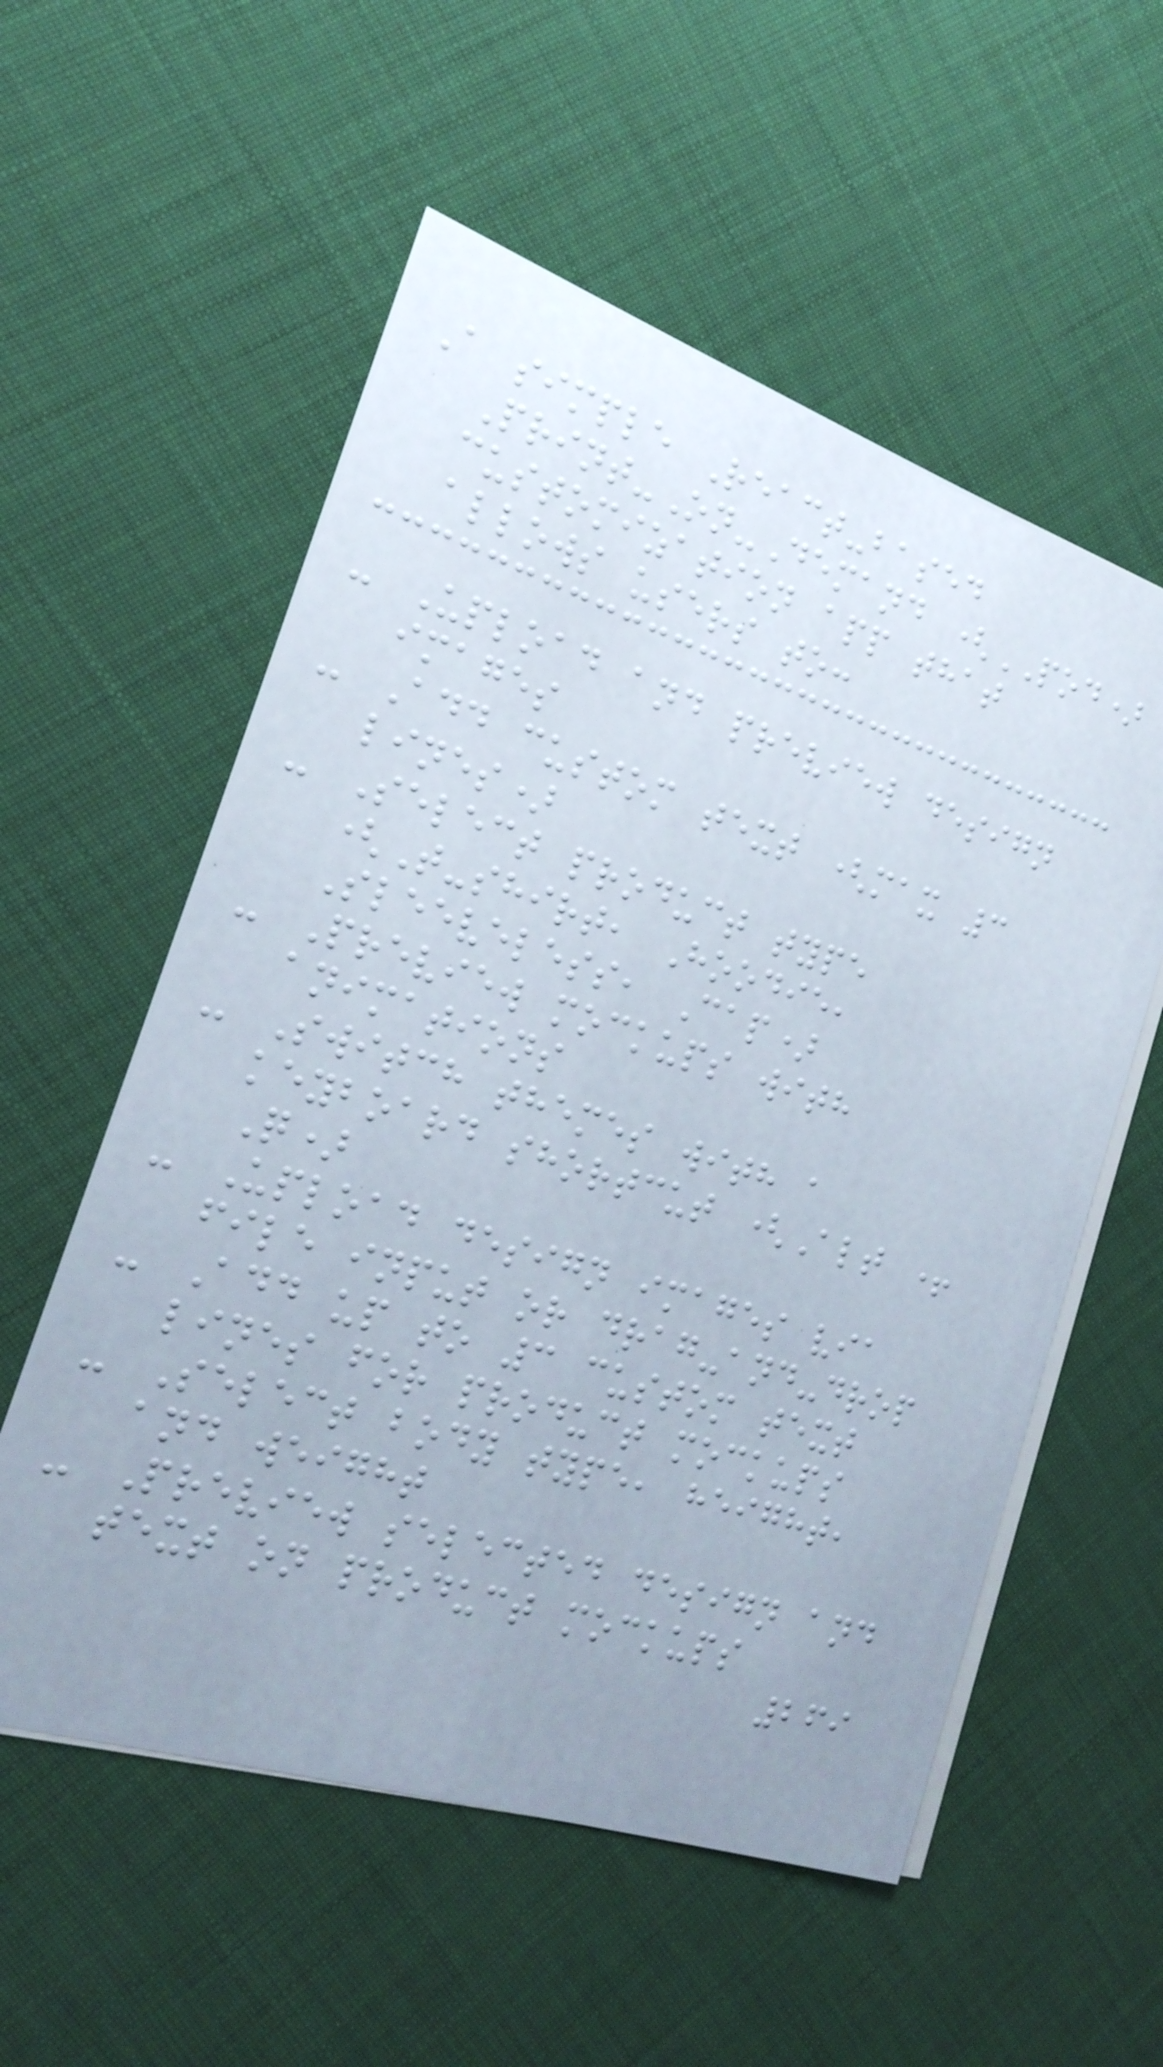A simple React-based
Print-On-Demand (POD)
customization app that
allows users to:
- Upload and preview design
images
- Add custom text (max 3
lines)
- Select product type
(T-shirt, Hoodie,
Sleeveless, Cap)
- Preview mockups with
animations
- Switch themes with a
keyboard shortcut (Alt +
Q)
- Upload design images via
file input or drag-and-drop
- Add up to 3 custom text
lines for product mockups
- Select body type, height,
and weight
- Preview selected design and
text on product mockups
269
